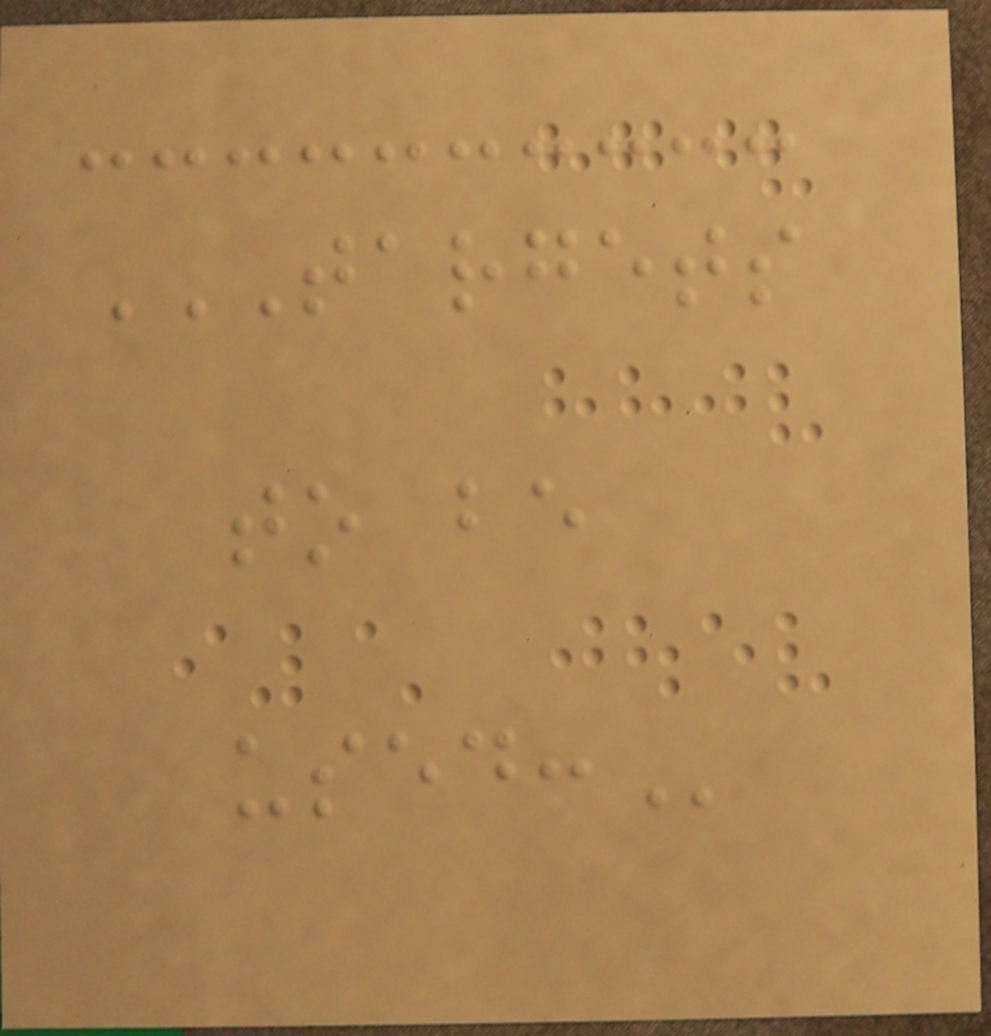TARGETS
TO BE
USED:
